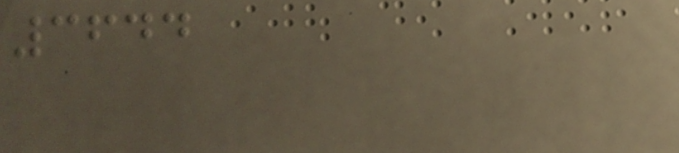3644
